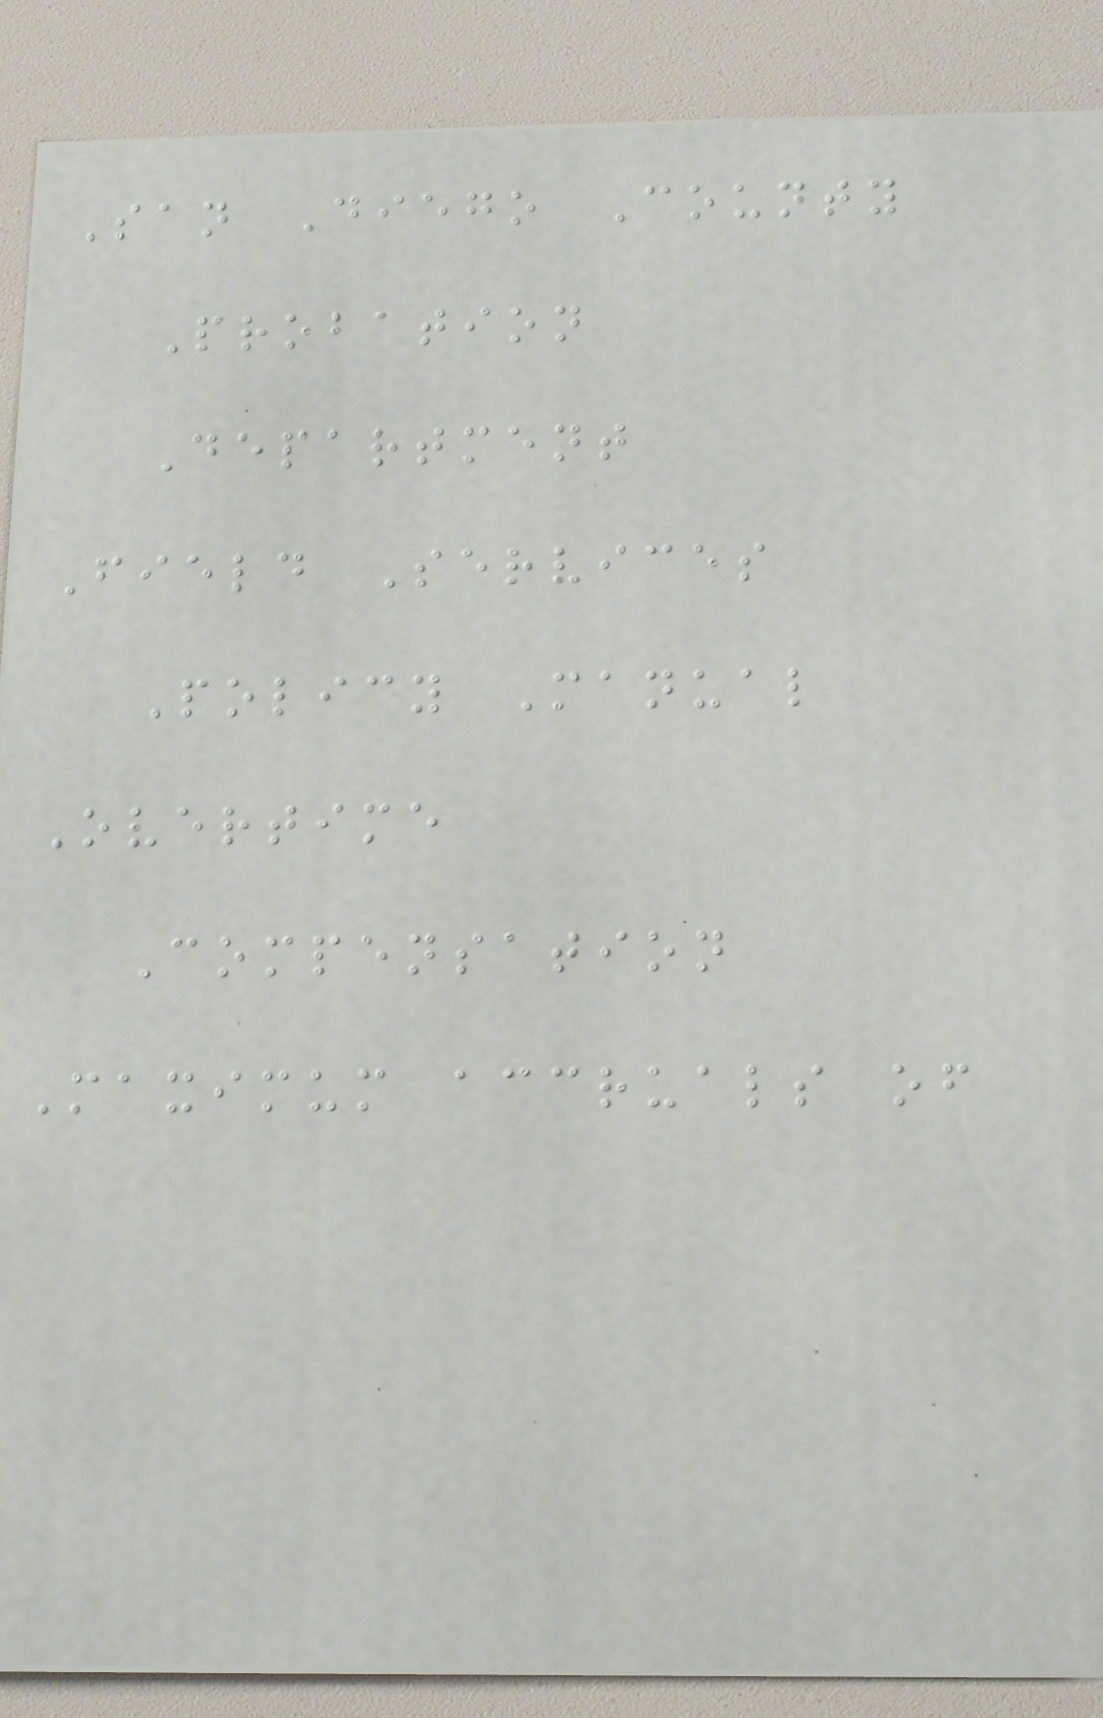San Diego County
Probation
Department
Field Services
Policy Manual
Overtime
Compensation
Maximum accruals of
